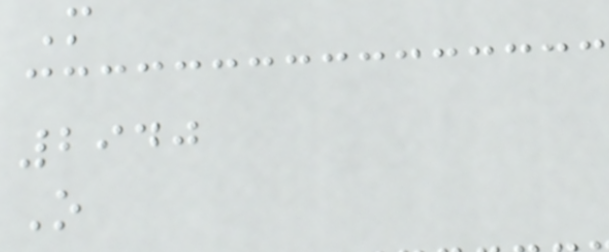M
2940
O
